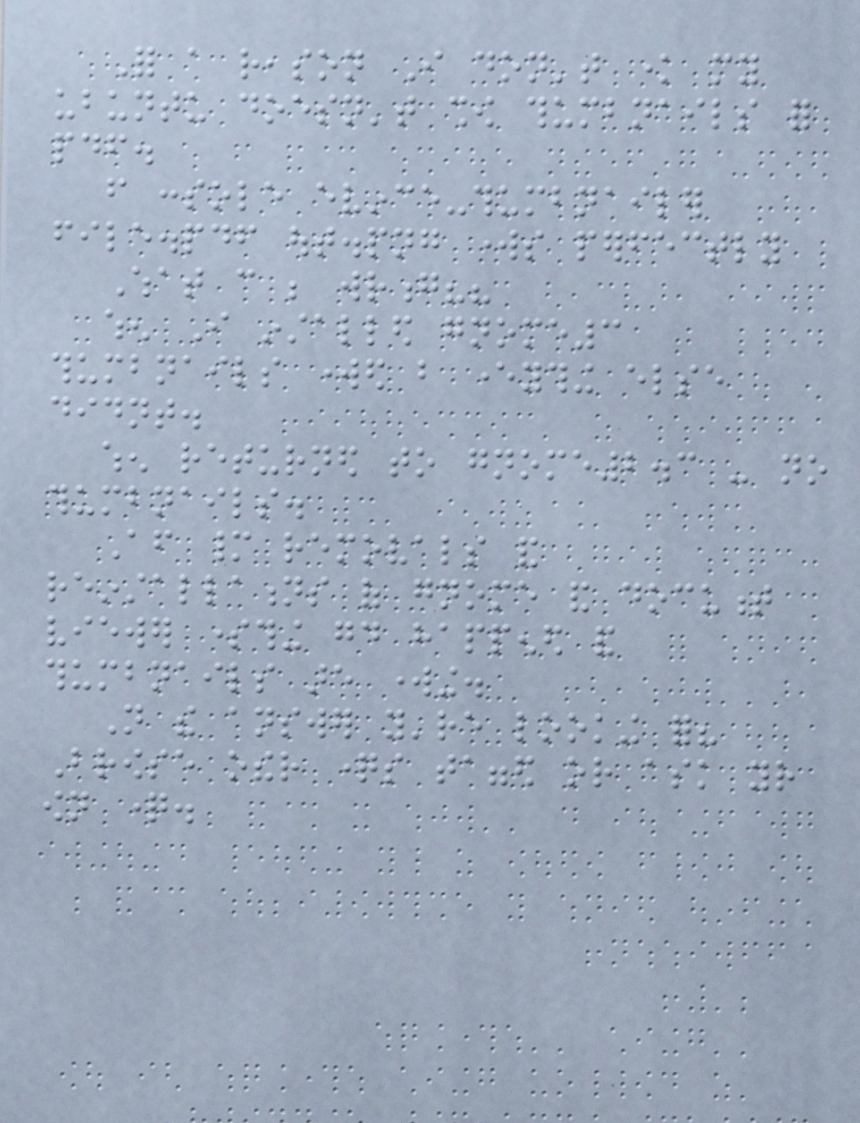For a reason I don't know my
ubuntu doesn't show thumbnails for
pdf.
from console evince-thumbnailer
file.pdf out.png works perfectly
What can be wrong??
when I installed gnome3
thumbnails worked but everything else
didnt.
when returned to gnome2.3 - no
thumbnails.
After many removals and
reinstallations of gnome and document
viewer something good happened and
thumbnails are working.
Not the answer you're looking for?
Browse other questions tagged or ask your
own question.
